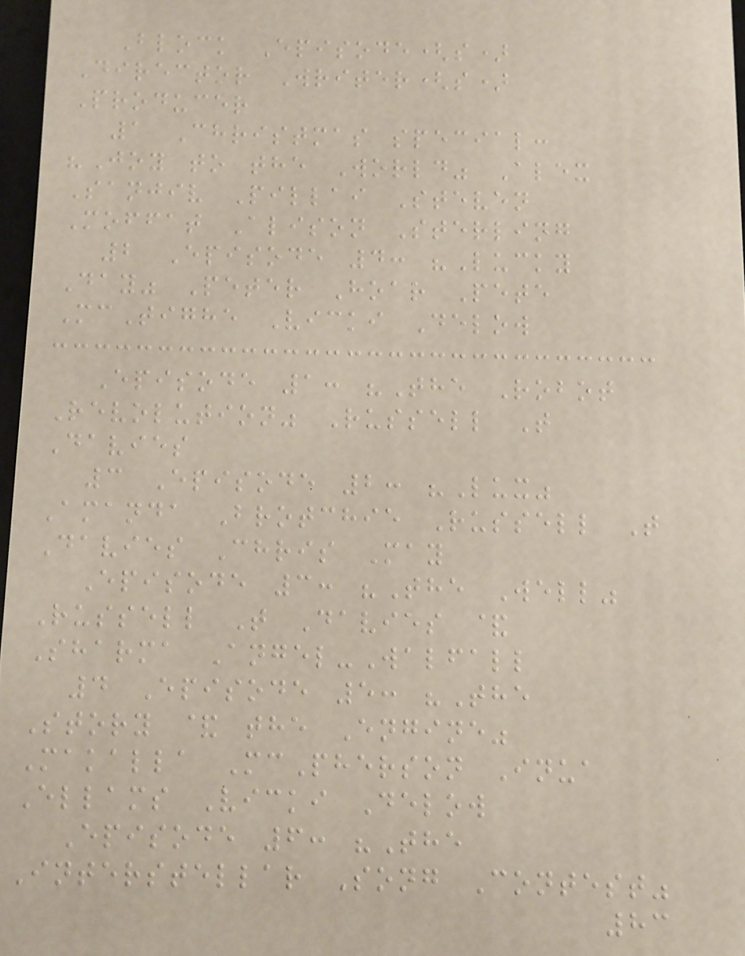Block Episode(s)
Director Writer(s)
Producer
1 Christmas special:
"Joy to the World" Alex
Sanjiv Pillai Steven
Moffat Alison Sterling
2 Episode 4: "Lucky
Day" Peter Hoar Pete
McTighe Vicki Delow
Episode 1: "The Robot
Revolution" Russell T
Davies
3 Episode 2: "Lux"
Amanda Brotchie Russell T
Davies Chris May
Episode 3: "The Well"
Russell T Davies &
Sharma Angel-Walfall
4 Episode 5: "The
Story & the Engine"
Makalla McPherson Inua
Ellams Vicki Delow
Episode 6: "The
Interstellar Song Contest"
83
